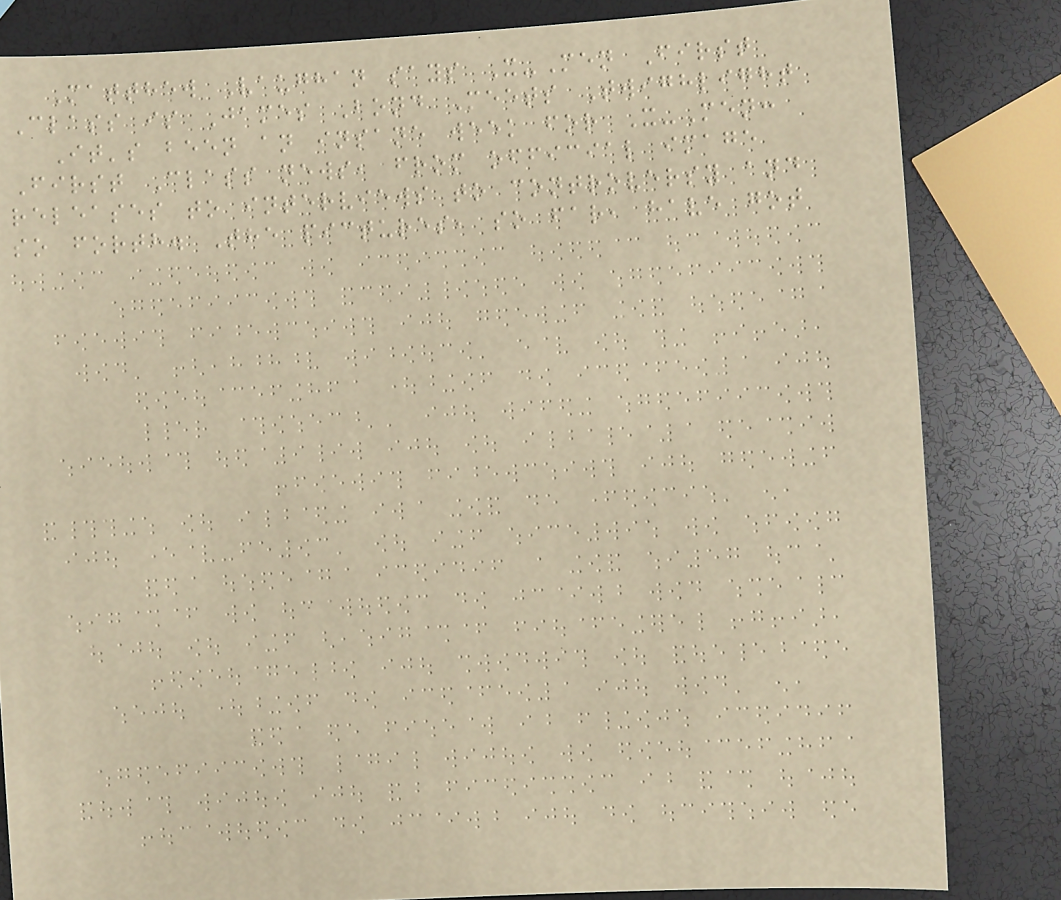Matthew Vaughan says X-Men First
Class is James Bond Meets Twighlight
It's been an insane week for X-Men:
First Class news, from official image
releases to interviews to controversy and
so forth. The pictures, so far, have got
